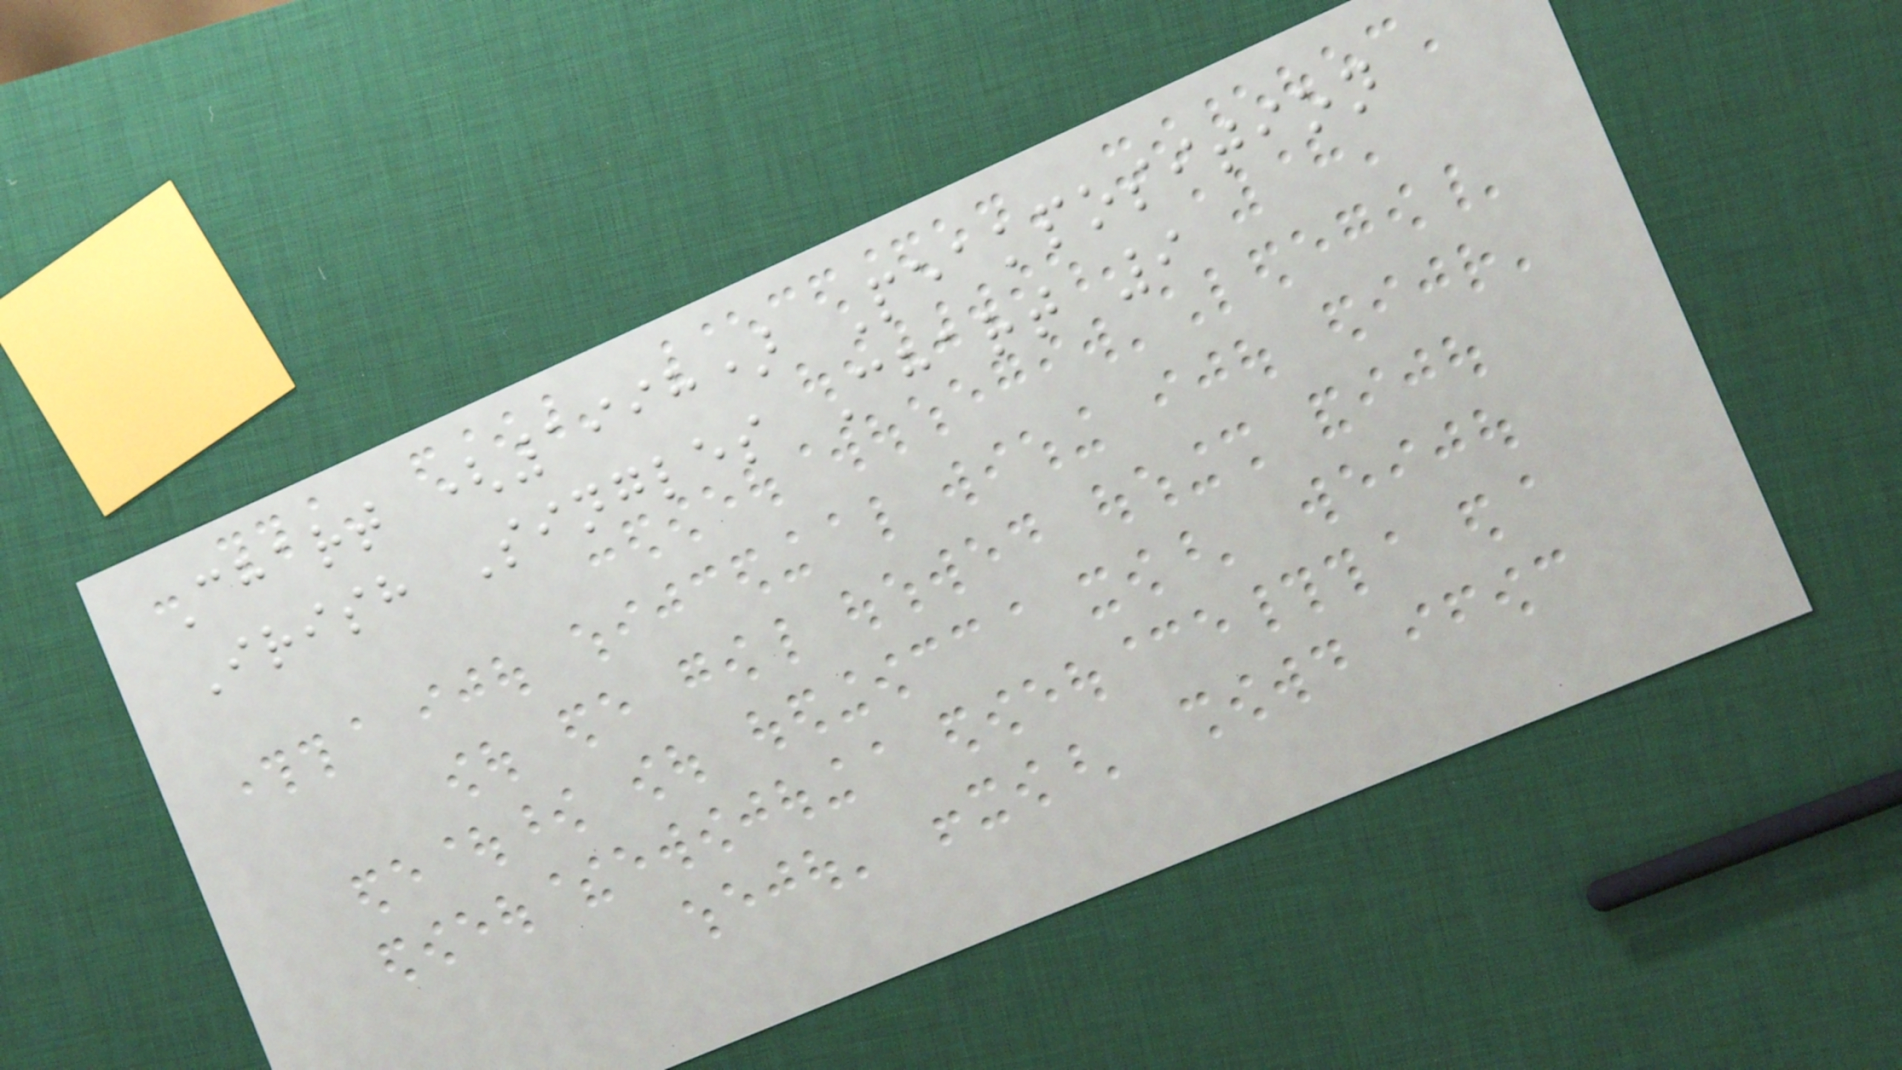Chart (1998) Peakposition
Irish Singles Chart 9
